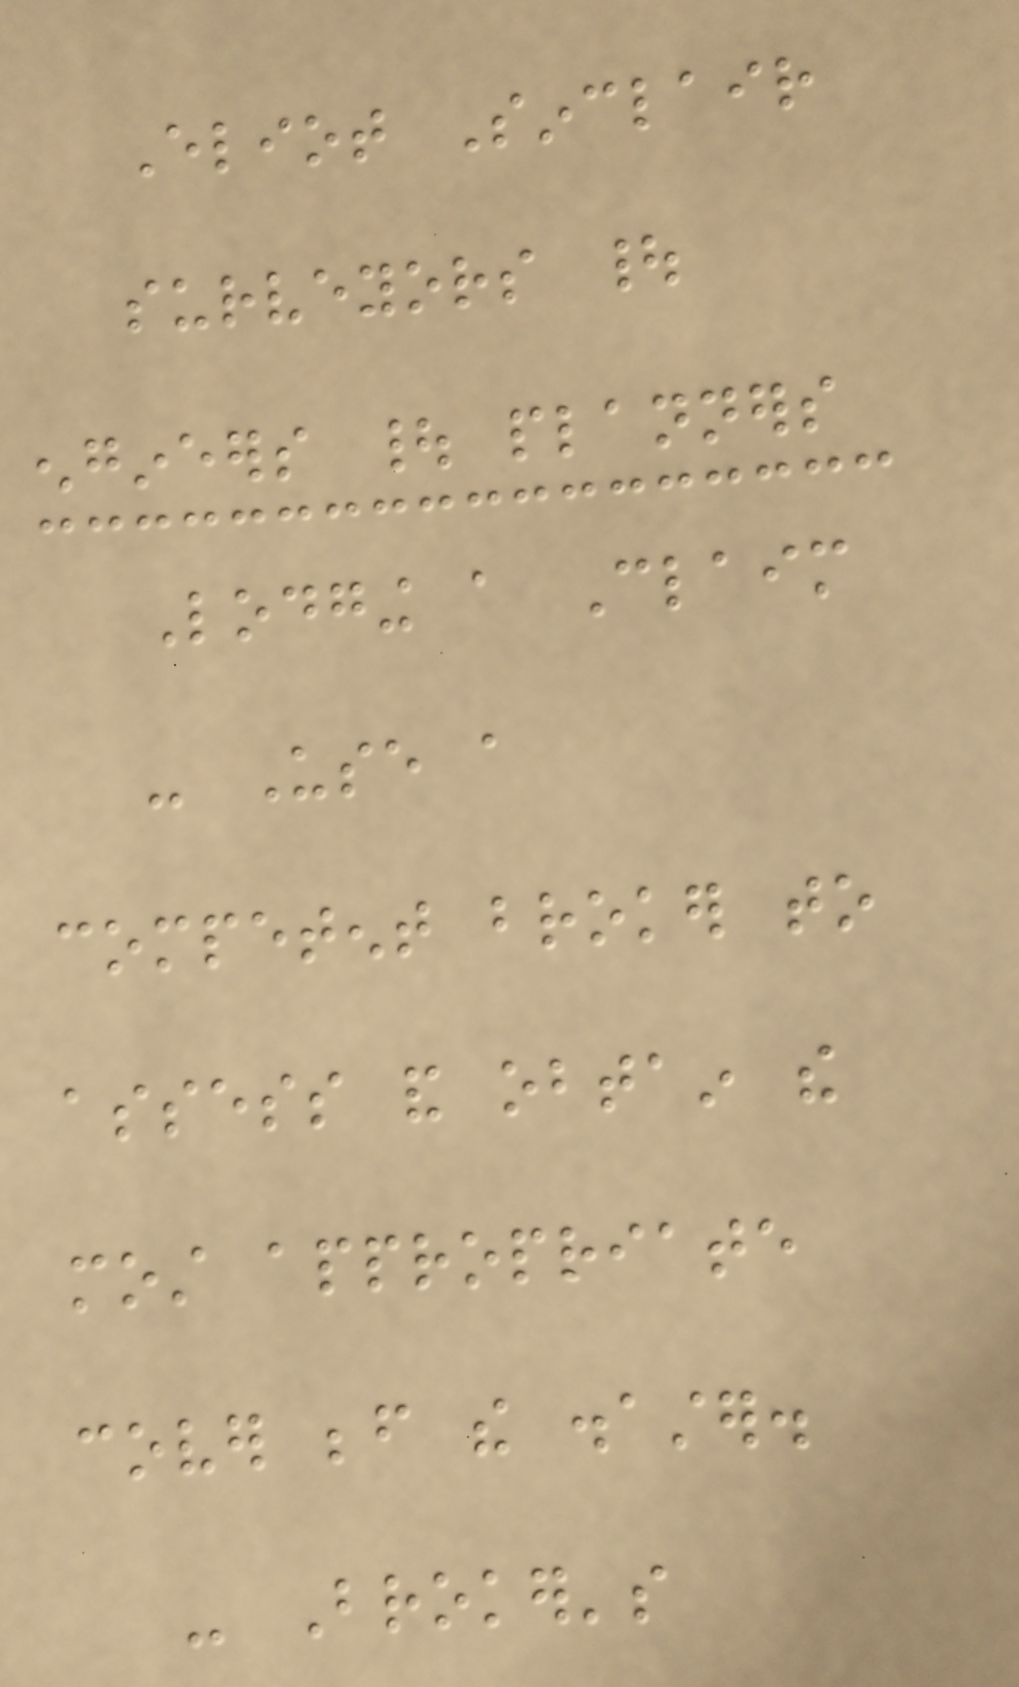Eliot Sinclair
surveyors |
engineers | planners
Lodging a Claim
- Use a
competent broker to
assess and obtain the
most appropriate
cover before the disaster.
- Broker's
